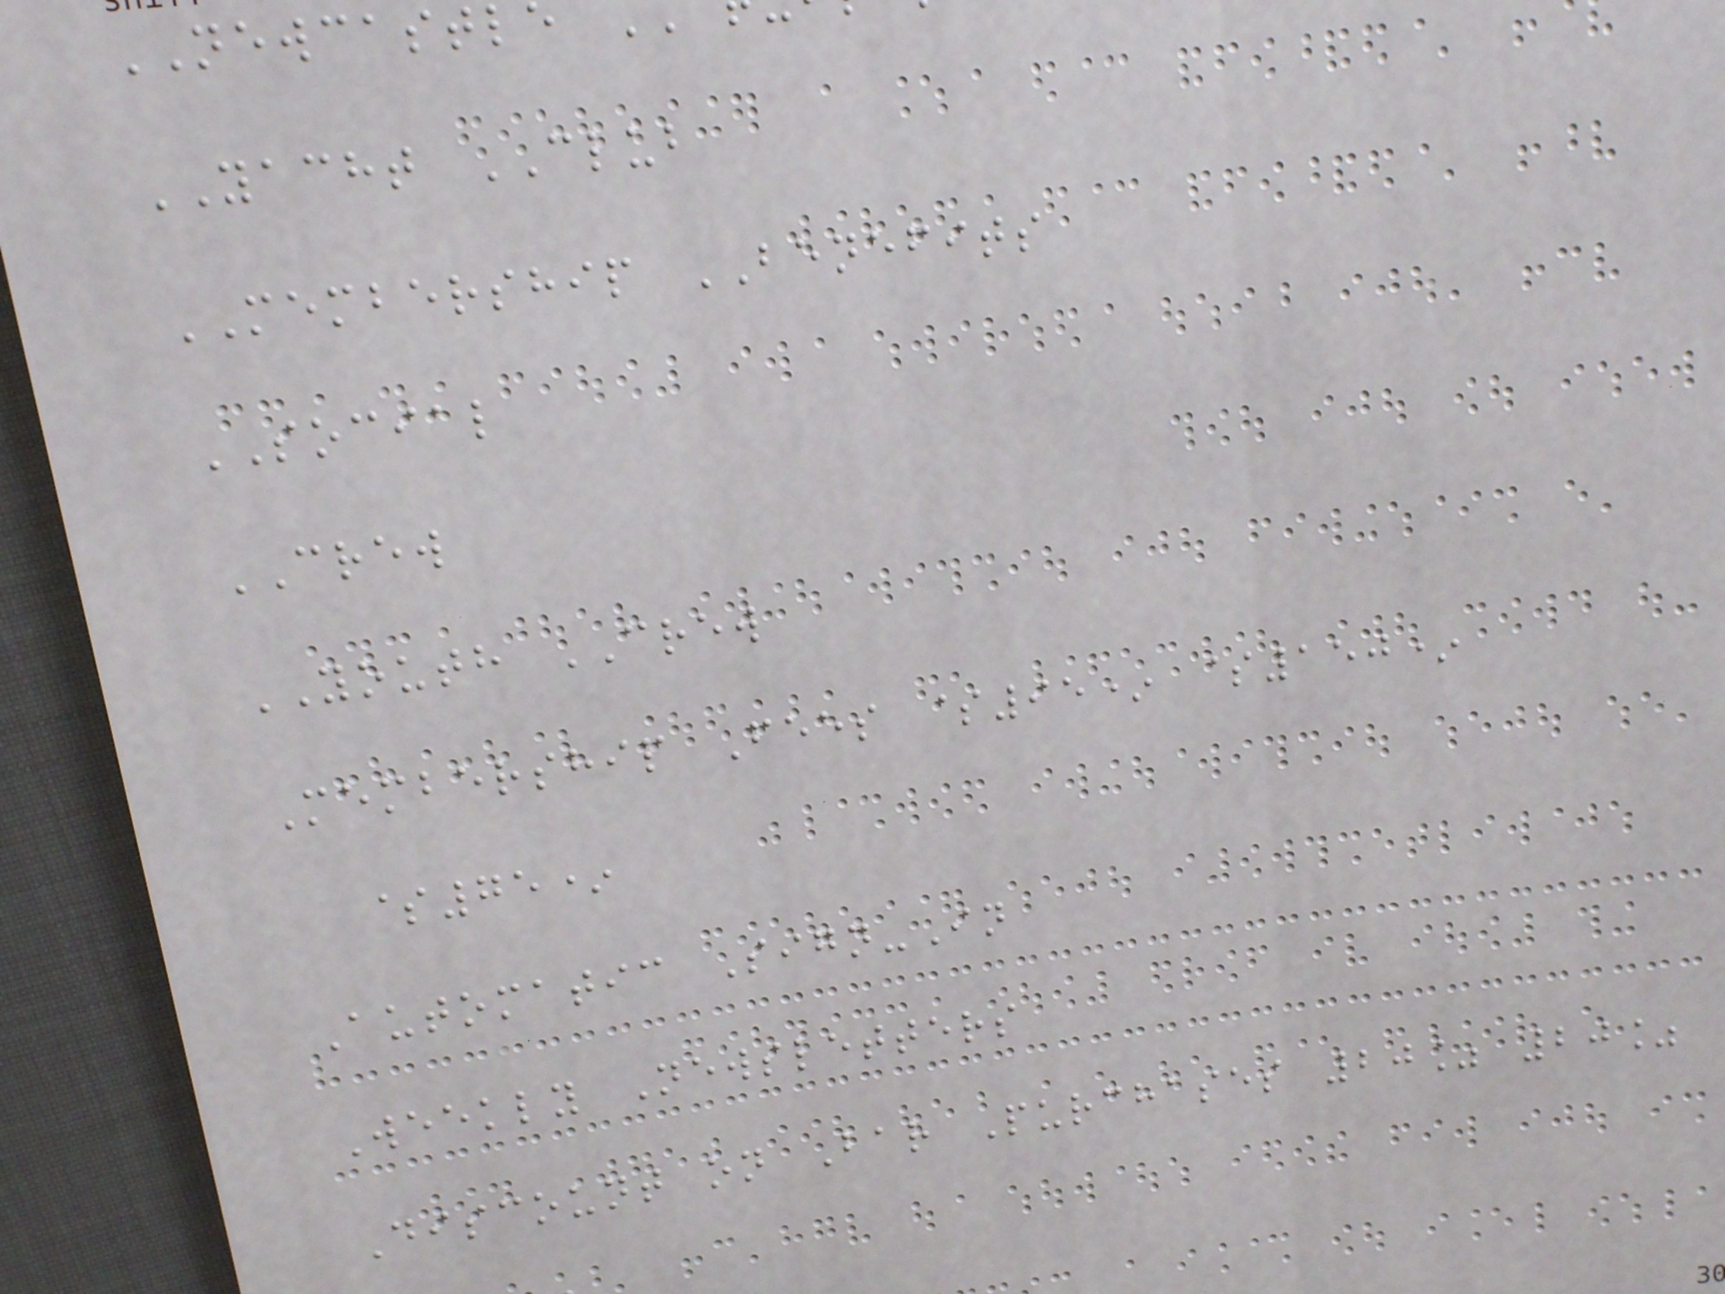NEWCASTL
YACHT CLUB
MEMBERSHIP BENEFITS
SOCIAL
CREW
YOUTH CREW
Membership Fees $95* $150*
$75*
Automatic Sign-In
Weekly Newsletters
Discount on Bar Purchases 20% 20%
